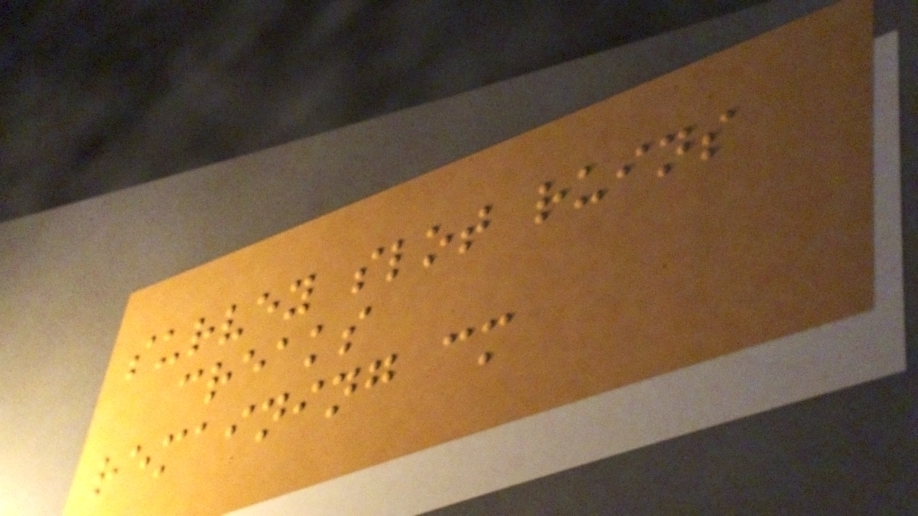survey slot ruins
creaks
remaining cm
